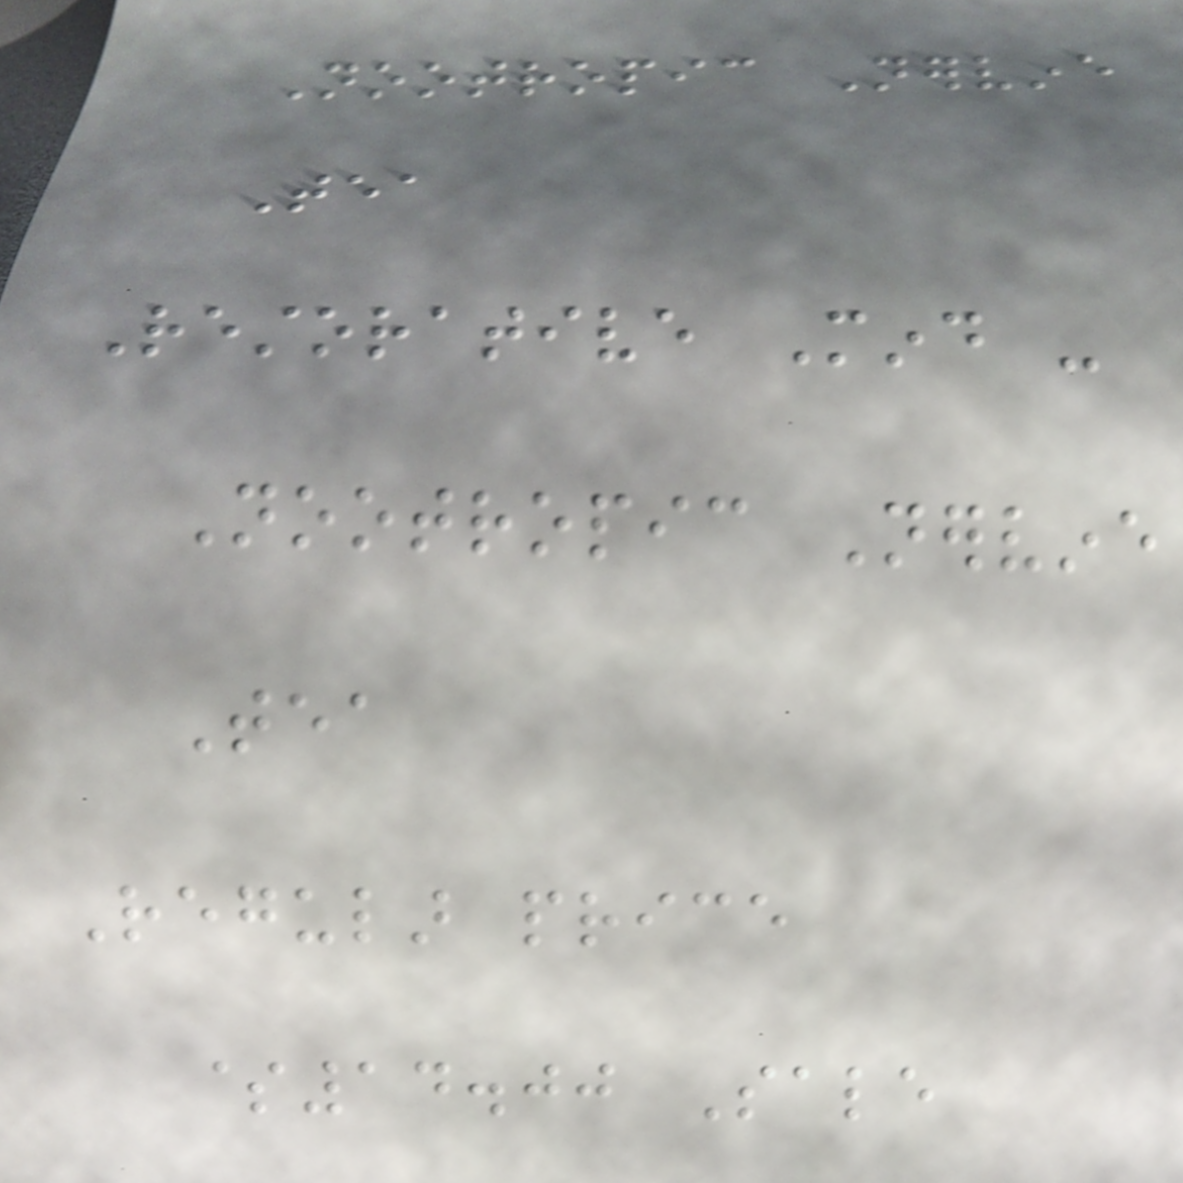Nootropic Nervine
Tea
Restorative Mind -
Nootropic Nervine
Tea
Regular price
$14.00 Sale
